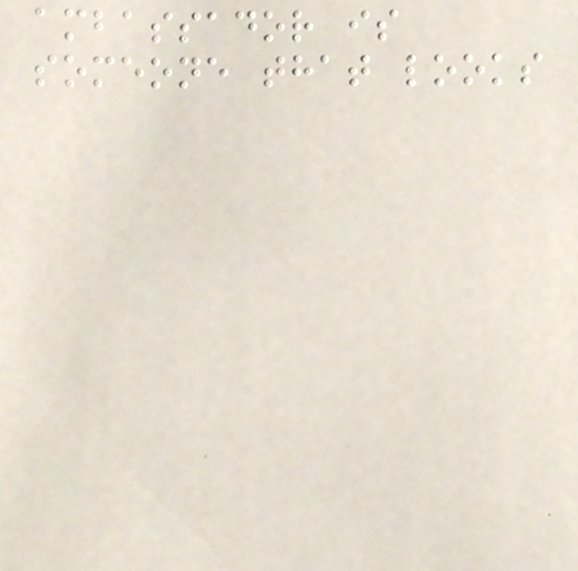ambassador is
someone that looks
